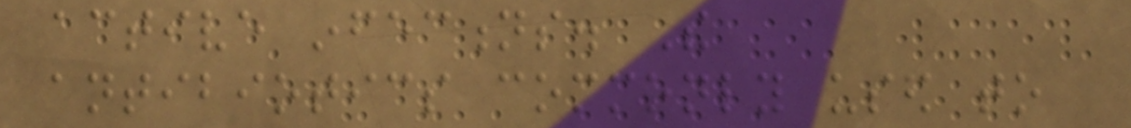active infections. The
antibiotics commonly used to
